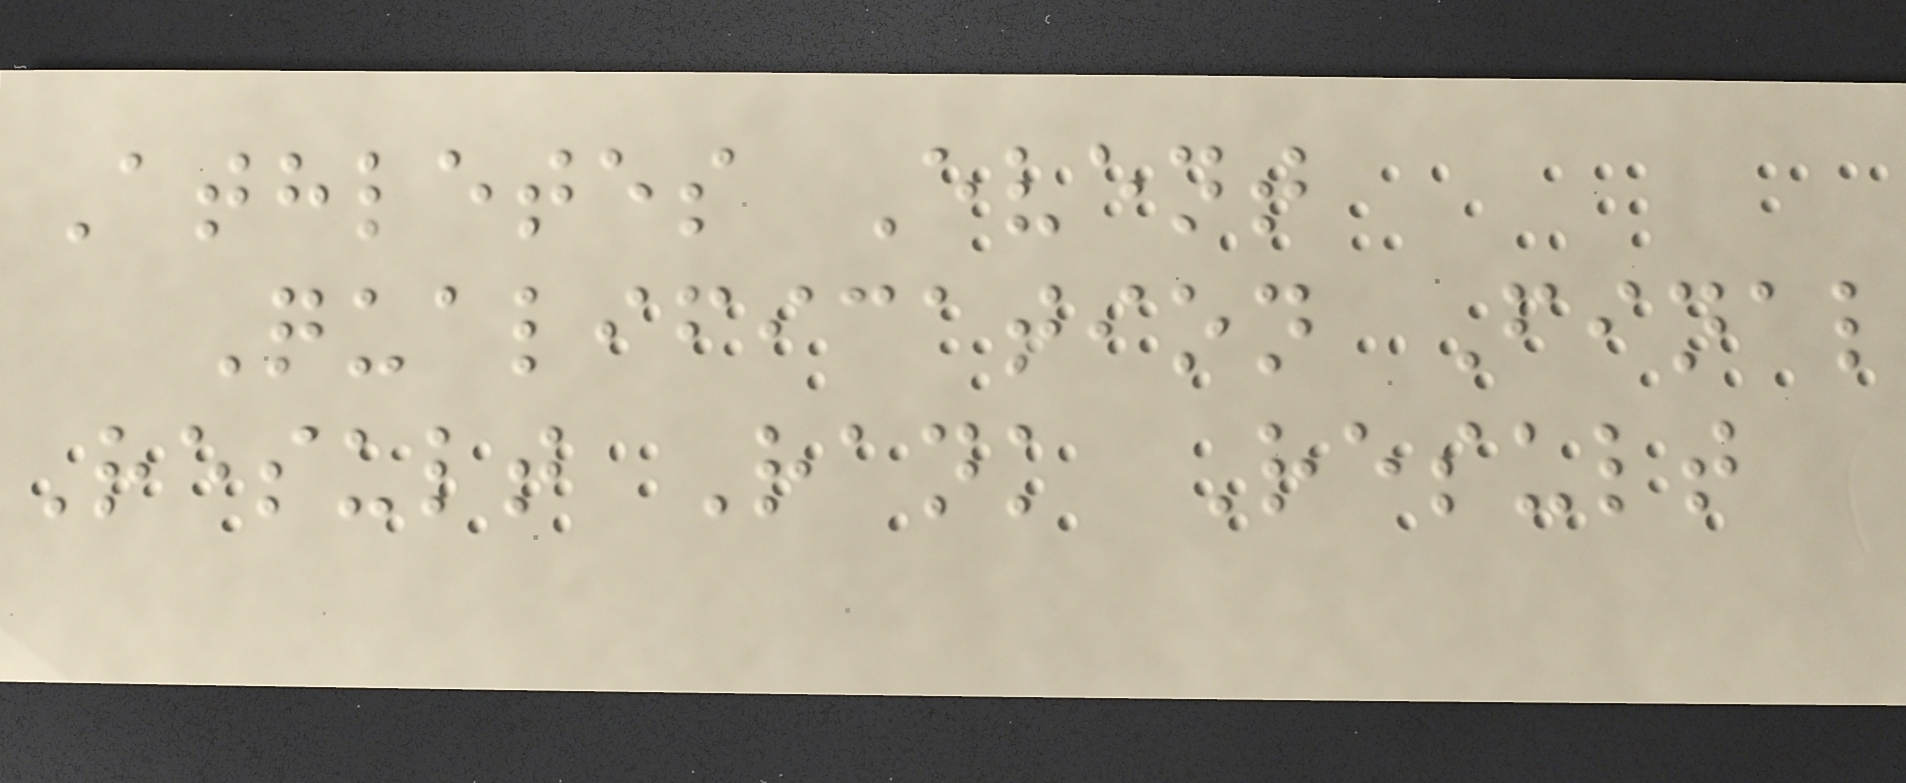Athletes Event
Qualification Final
Result Rank Result
